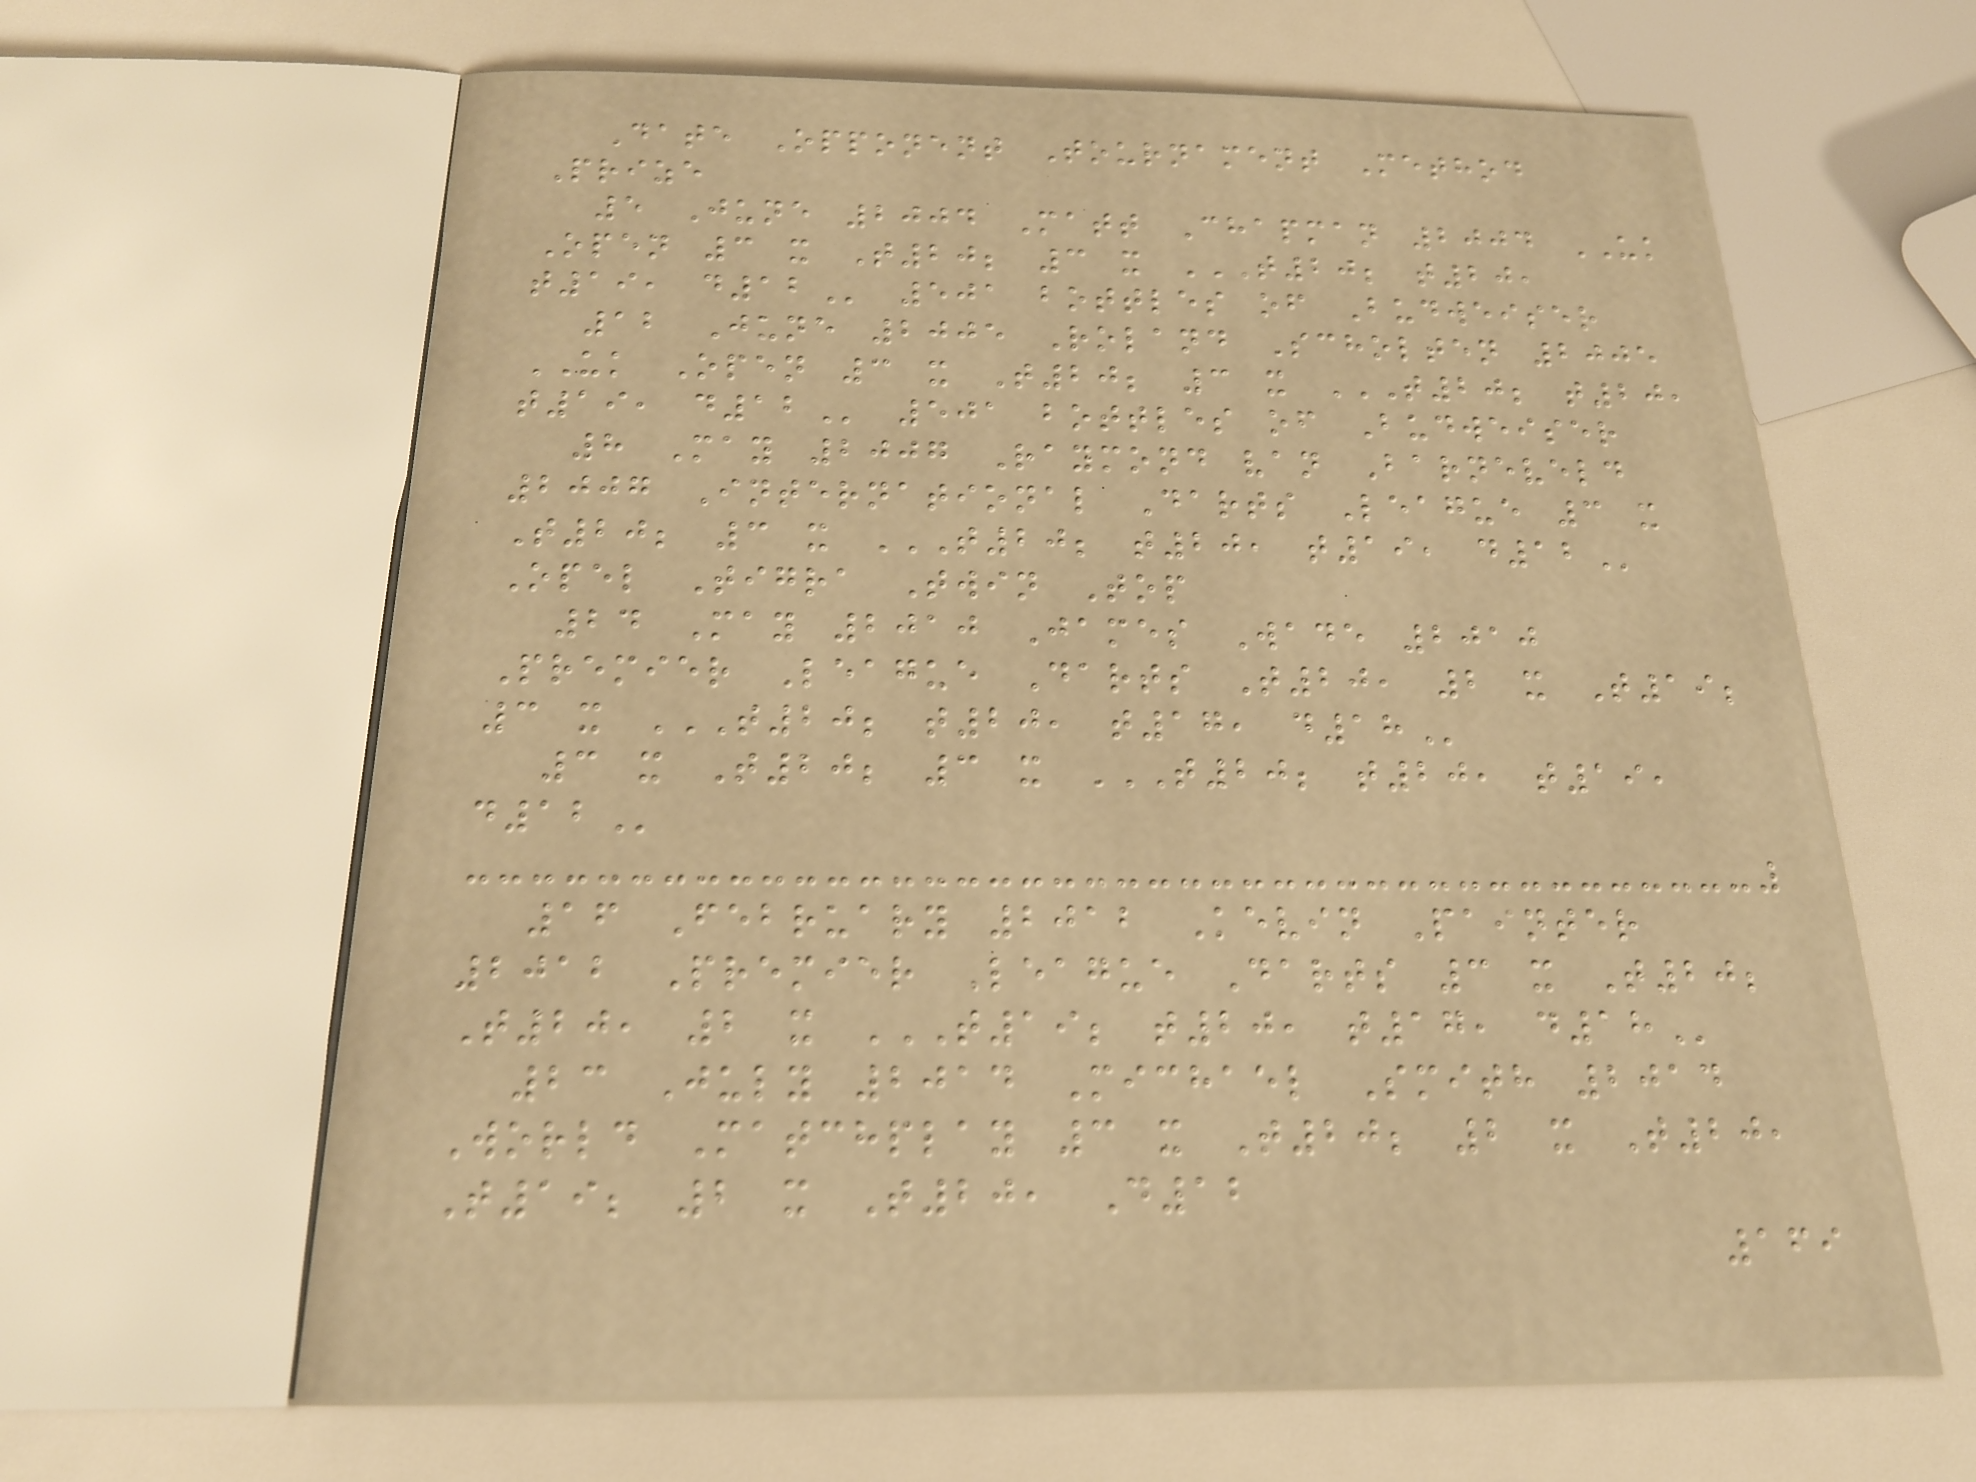Date Opponent Tournament Method
Prize
5 June 2004 Matt Chapman 2004 UK
Open 3 x T20; 3 x T20; T20,
T19, D12 501 bottles of Budweiser
12 June 2005 Roland Scholten 2005
UK Open 3 x T20; 3 x T20; T20,
T19, D12 501 bottles of Budweiser
8 May 2007 Raymond van Barneveld
2007 International Darts League 3 x
T20; 3 x T20; T20, T19, D12
Opel Tigra Twin Top
24 May 2010 James Wade 2010
Premier League Darts T20, 2 x T19;
3 x T20; T20, T17, D18
3 x T20; 3 x T20; T20, T19,
D12
16 February 2012 Kevin Painter
2012 Premier League Darts 3 x T20;
T20, 2 x T19; T20, T17, D18
23 July 2014 Michael Smith 2014
World Matchplay 3 x T20; 2 x T20,
T19; 2 x T20, D12
169
